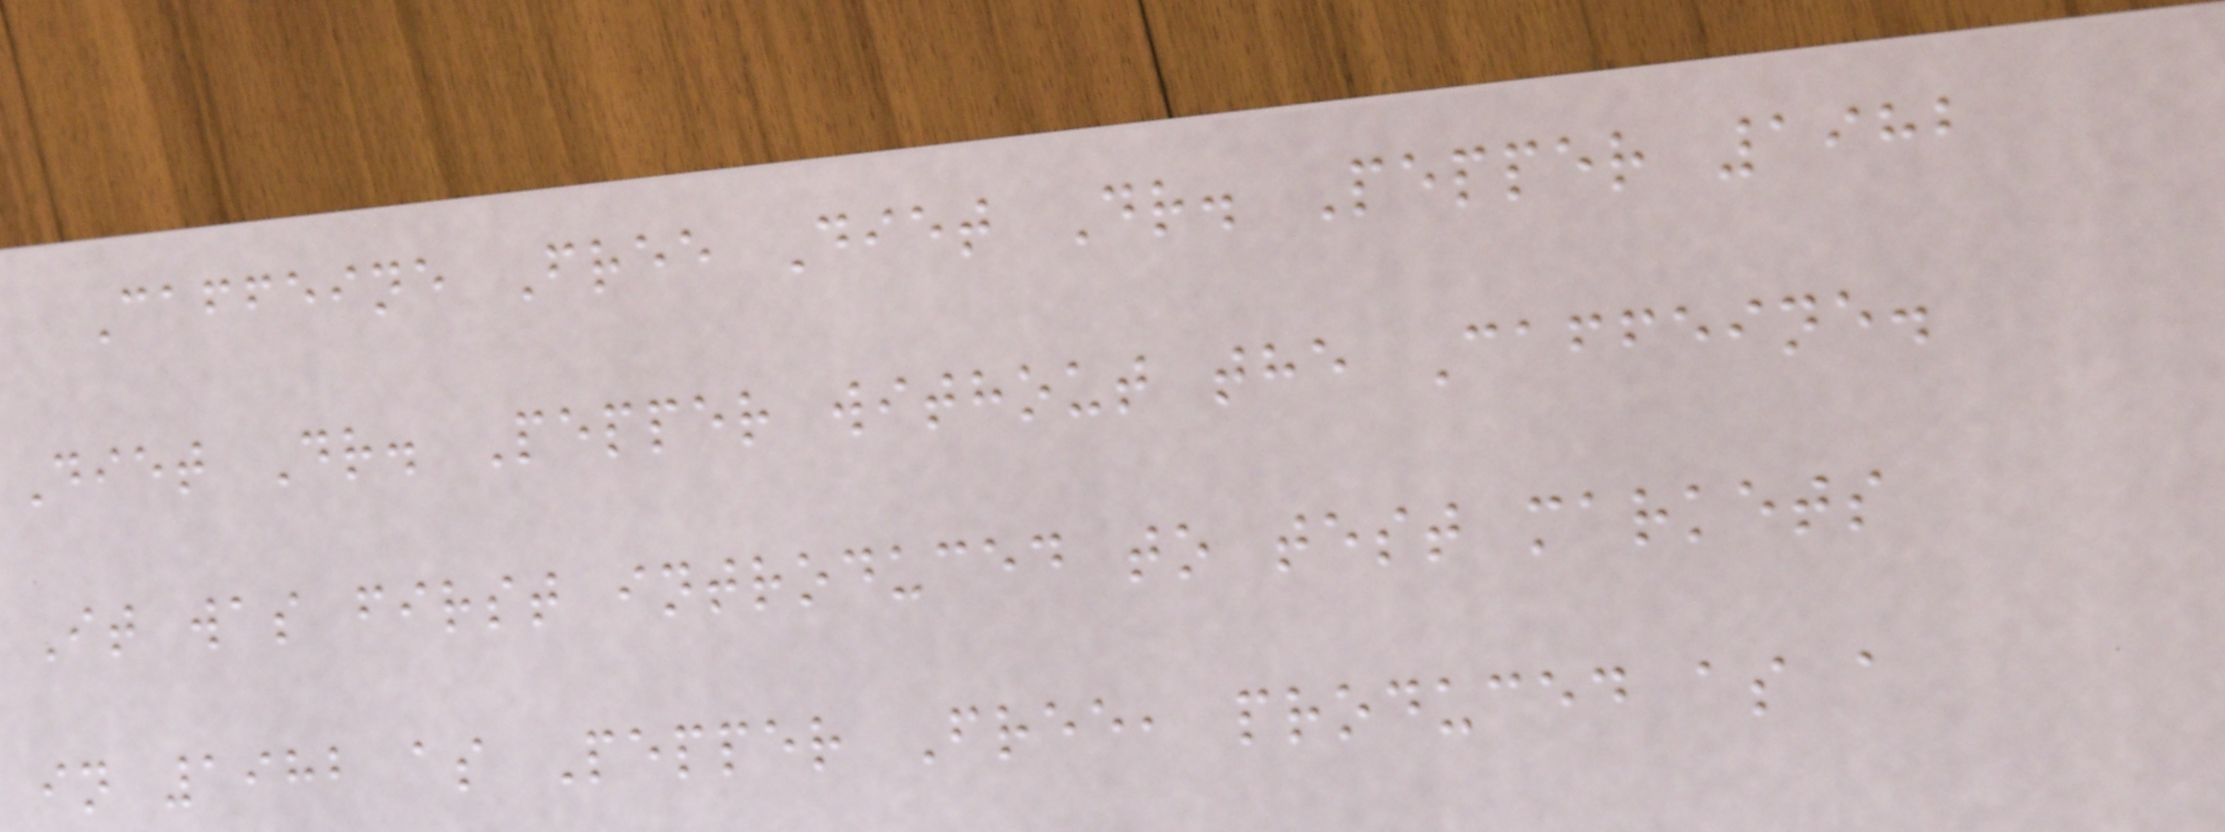Caffeine Free Diet Dr. Pepper 1982
Diet Dr. Pepper without the Caffeine.
It was first introduced to test markets
in 1982 as Pepper Free, produced as a
